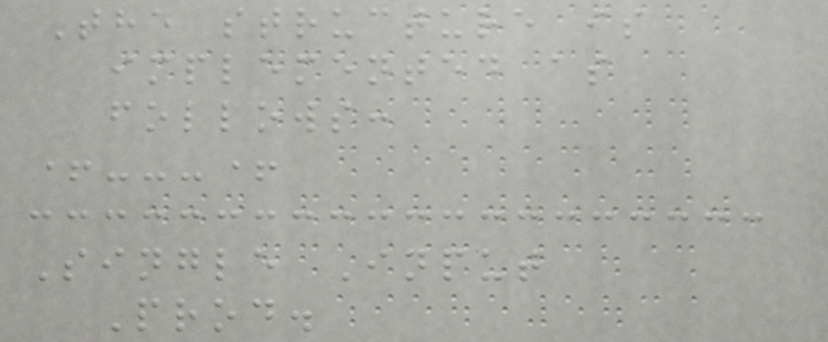The structure is
implemented as
follows:
+---+
Single Input
Prod.
